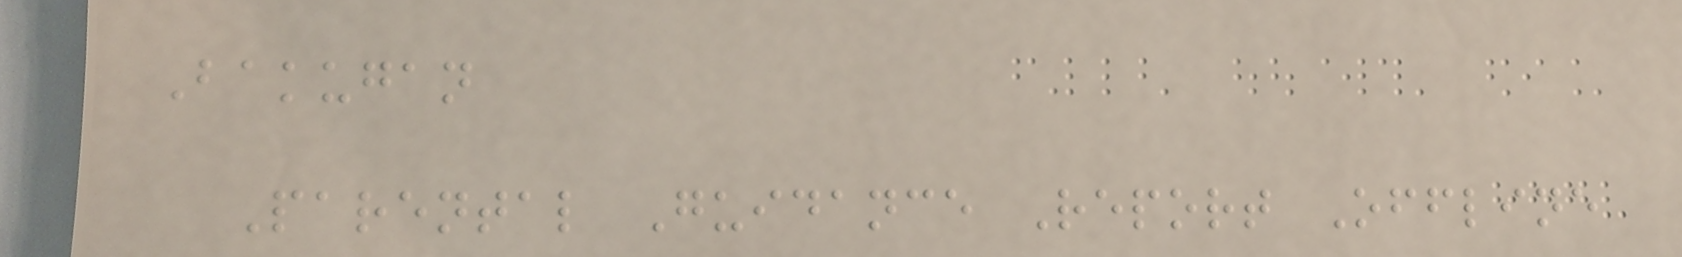Bakugan
Parental Guidance Report Offline
